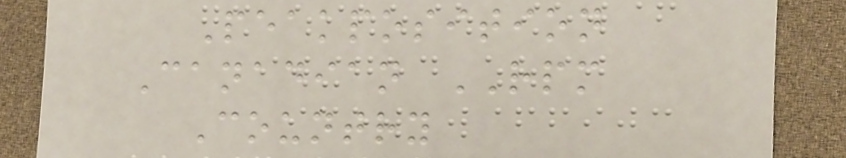Peakposition
Canadian RPM
Country
